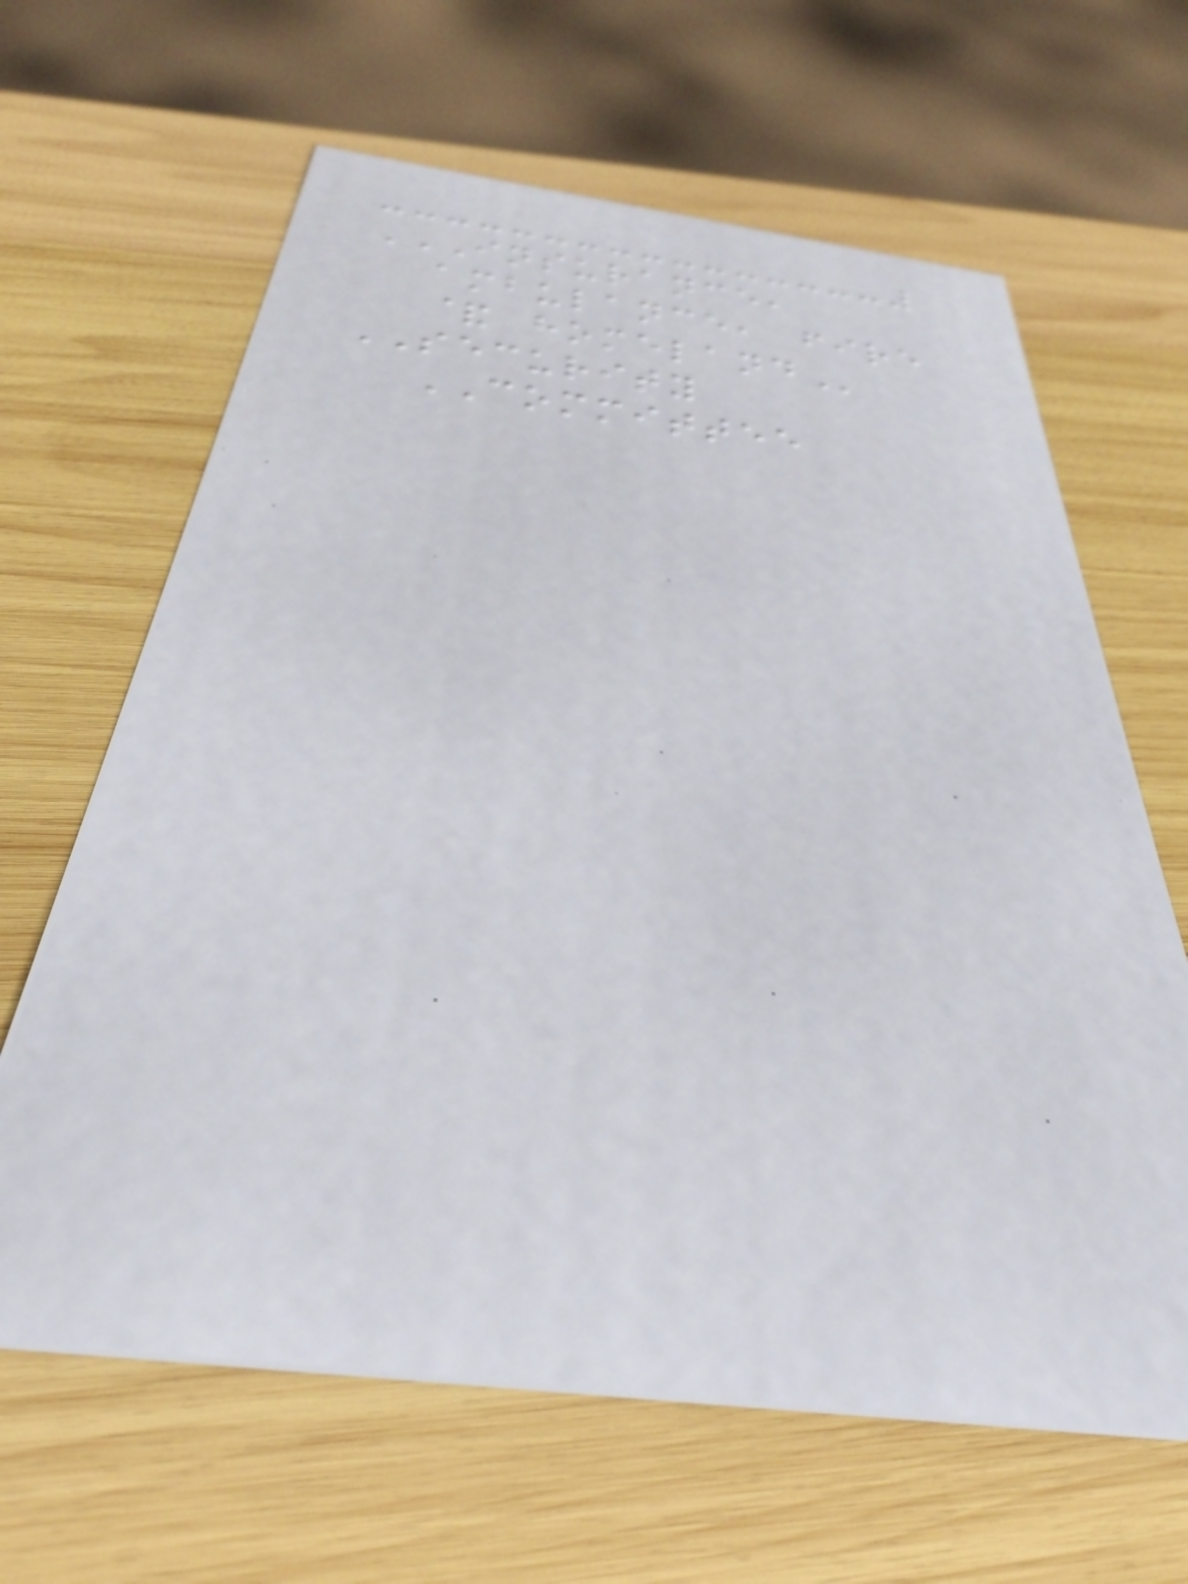INSURANCE,
AMBULANCE, FIRE
& HOMELAND
SECURITY
COMMITTEE
